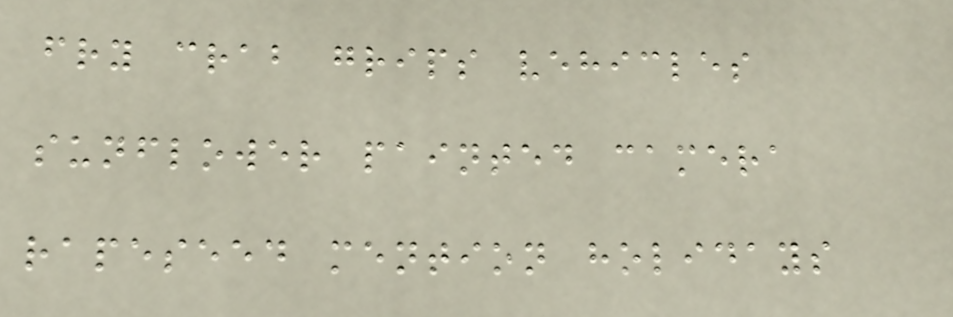fry crab grips vehicles
sunflower painted camera
rapeseed mention holidays
